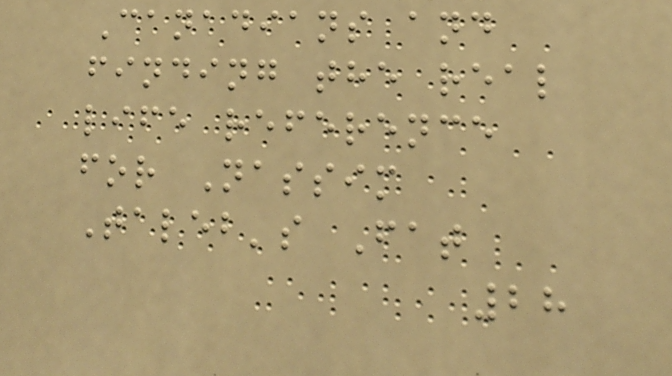Canadians and
finding the real
life reference
for Nassim
Taleb's Fat
28
